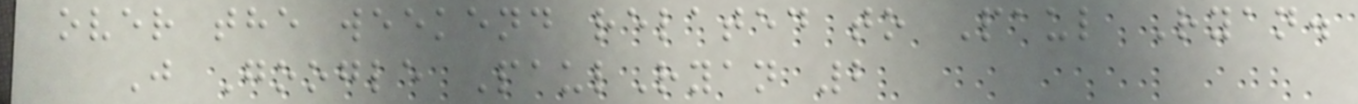over the weekend related to Paul Ryan.
J Google PaulRyan 2
